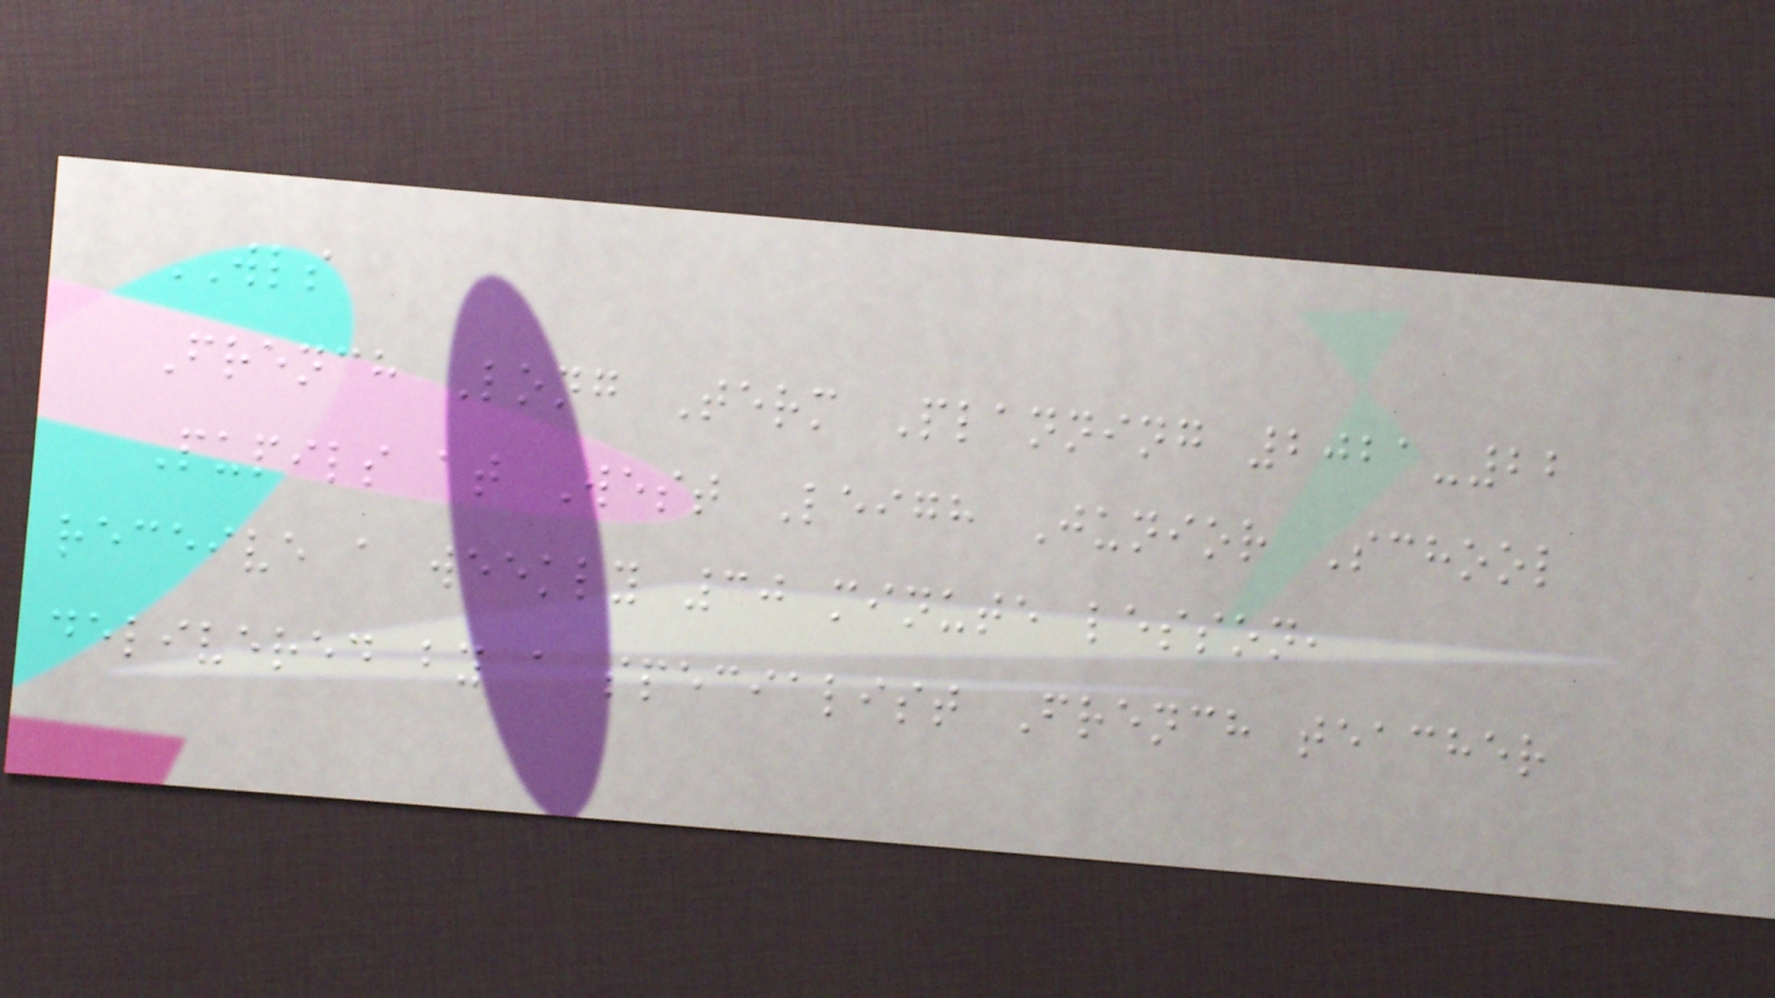WLS
French Long Term Planning 2021-22
Pupils at West Leigh Junior School
receive a weekly 30 minute lesson,
delivered by a specialist French teacher
